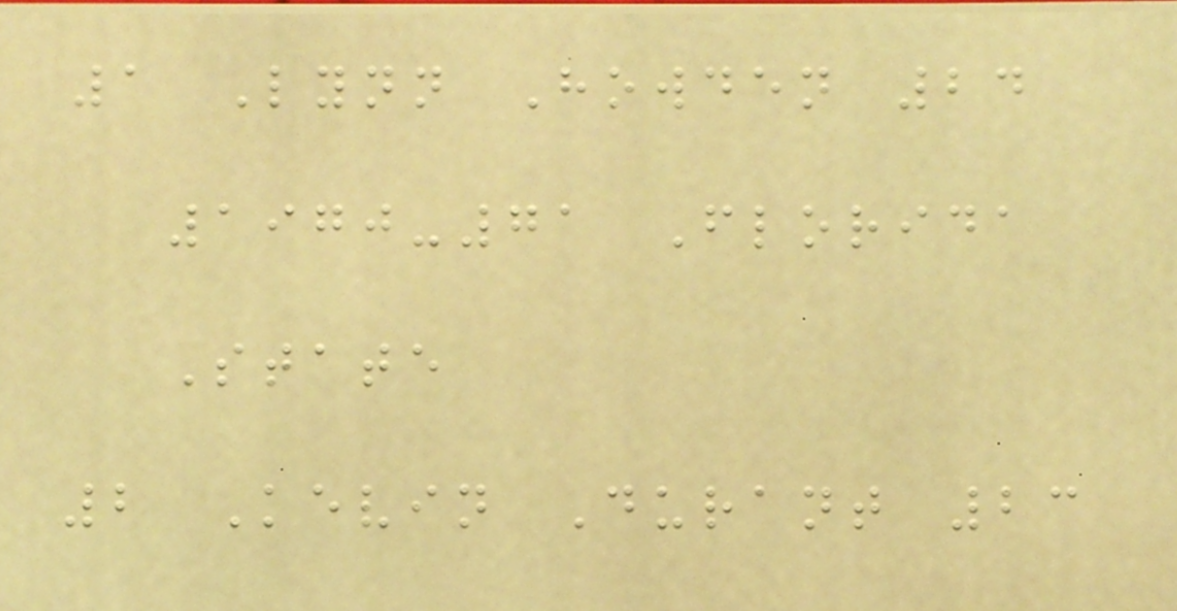1 Lynn Howden 24
1970-71 Florida
State
2 Kevin Durant 23
